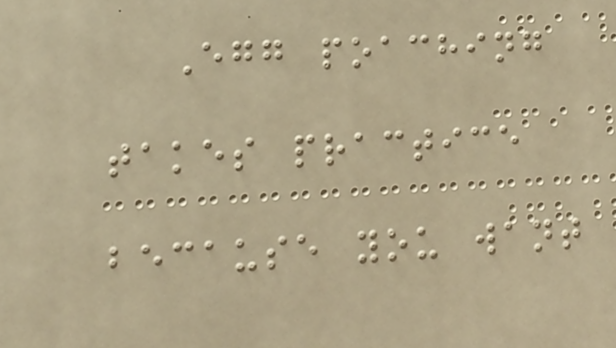Egg poaching
takes practice
because you want
